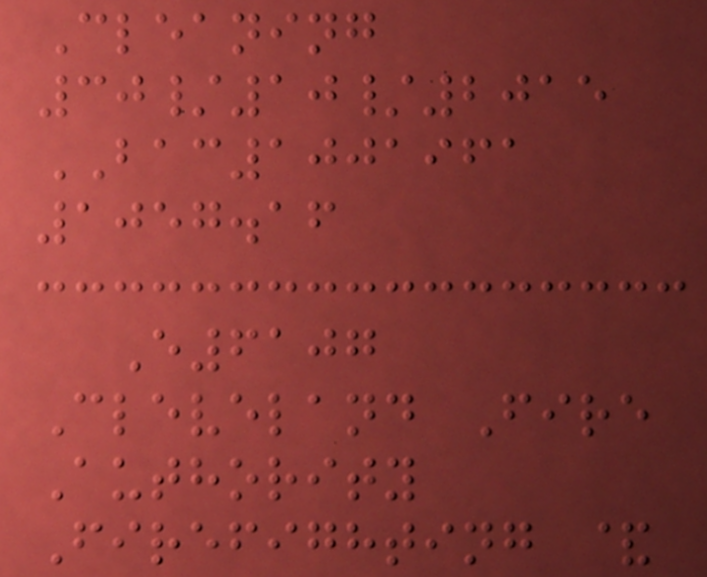Cleaning
30/10/2015
BAC1001961
1057.16
E6107
Cleveland Fire
Authority
Firefighting &
